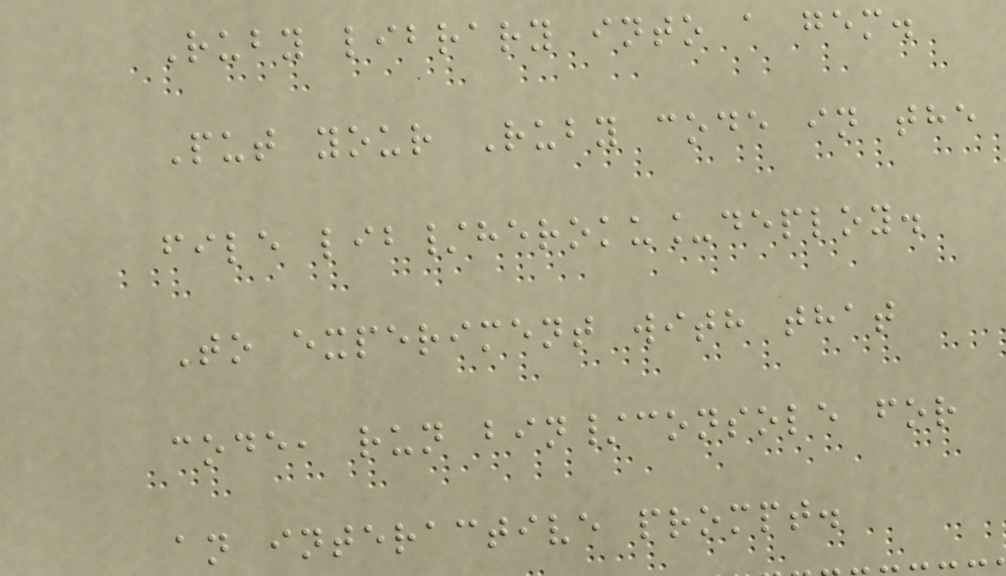Ruby library into a gem.
Put your Ruby code in the
file lib/heroku_deploy.
To experiment with that
code, run bin/console for
an interactive prompt.
